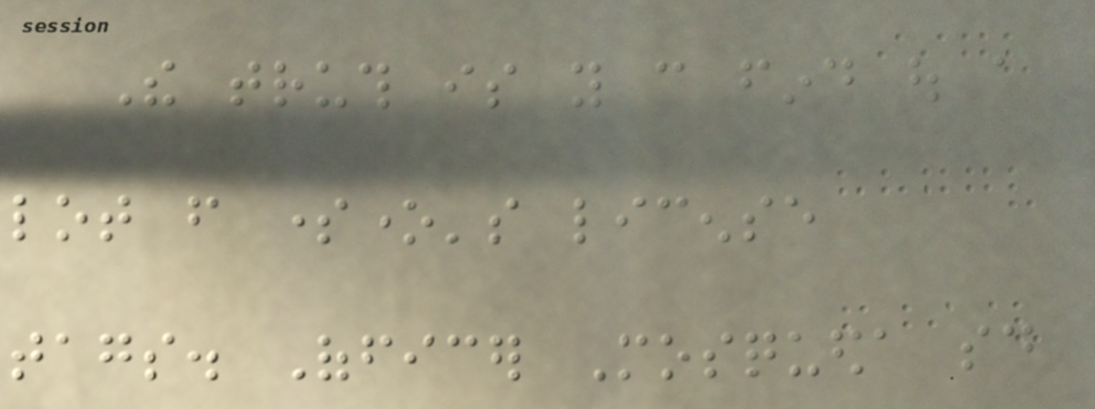The truth is you can find out a
lot from someone's license
tags. Officer Mosqueda said
